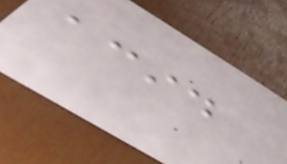acid
